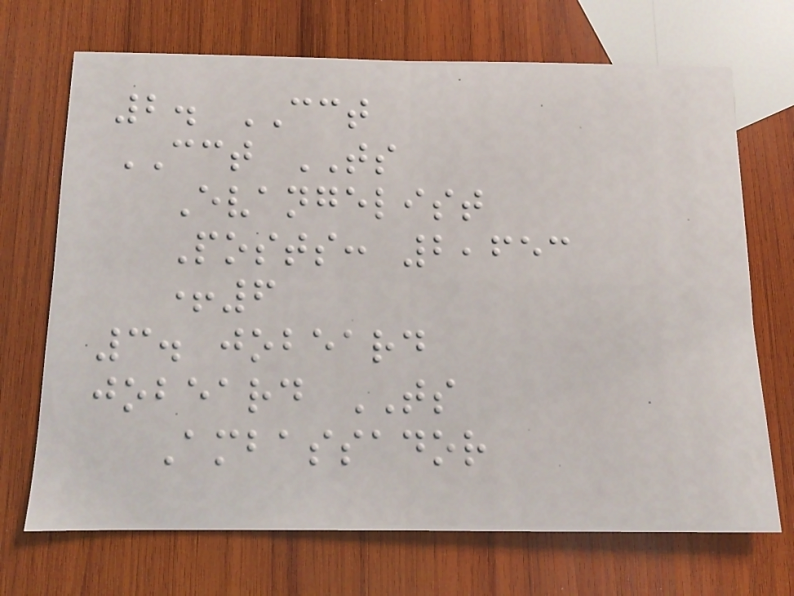2. CCT
CCT TS
Evangelist
Posts: 2,653
+6
3. jobeard
jobeard TS
Ambassador
